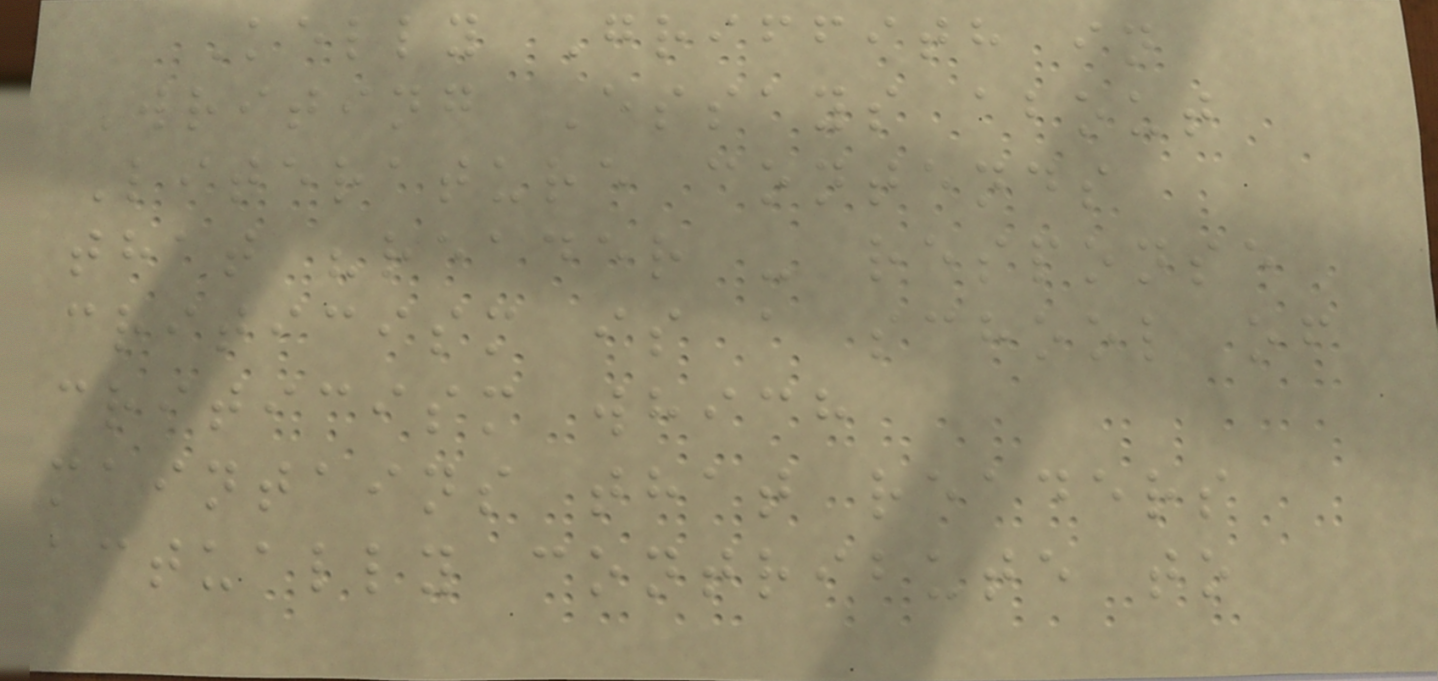Kelly Griffith in
Writing Essays about
Literature contends
that "reader - response
criticism is a school of
criticism which
maintains that readers
actually contribute to
